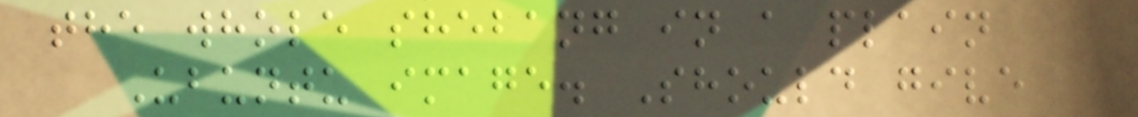the whole shebang in a plain
Ubuntu image. Should give
